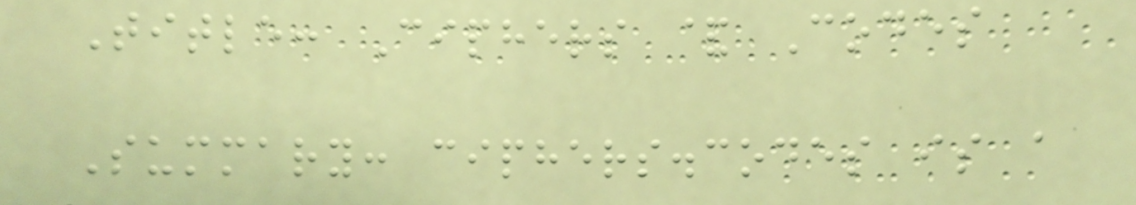Title: Ciphers & Codes
Summary: ciphers.codes is a
